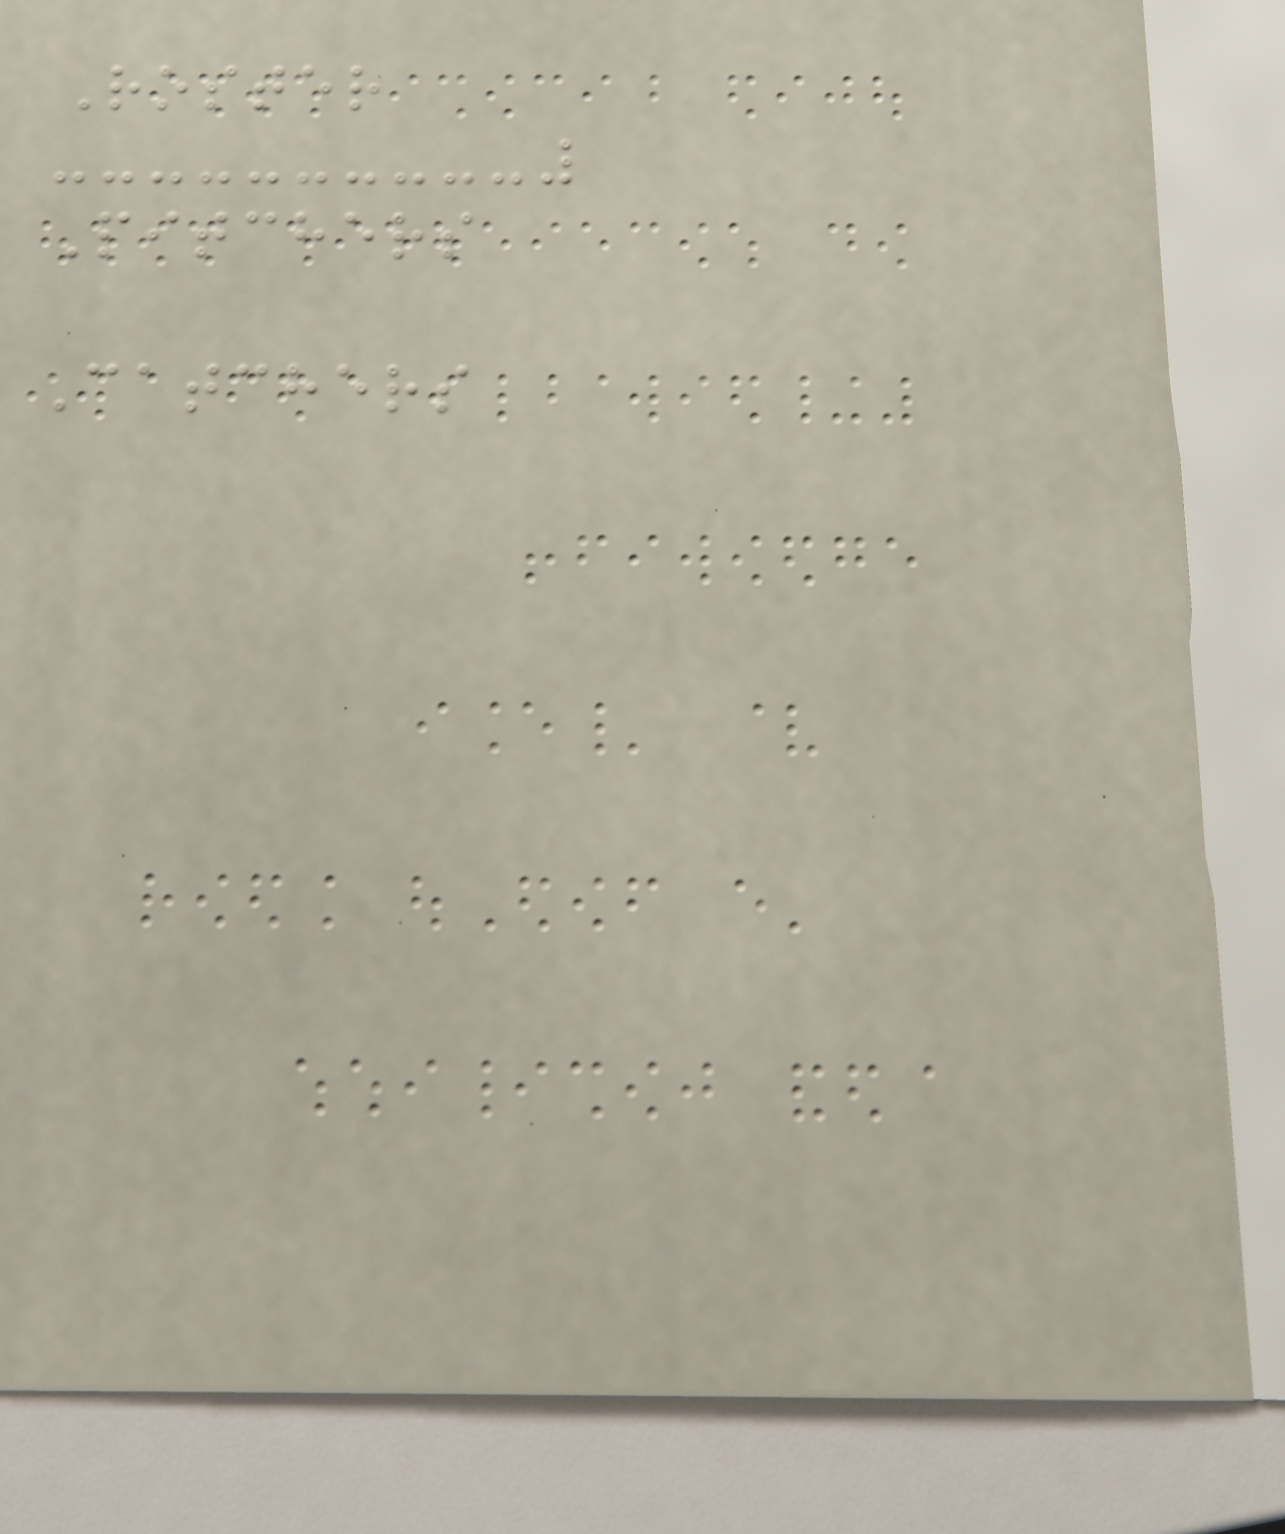Roster
Pitchers
Catchers
